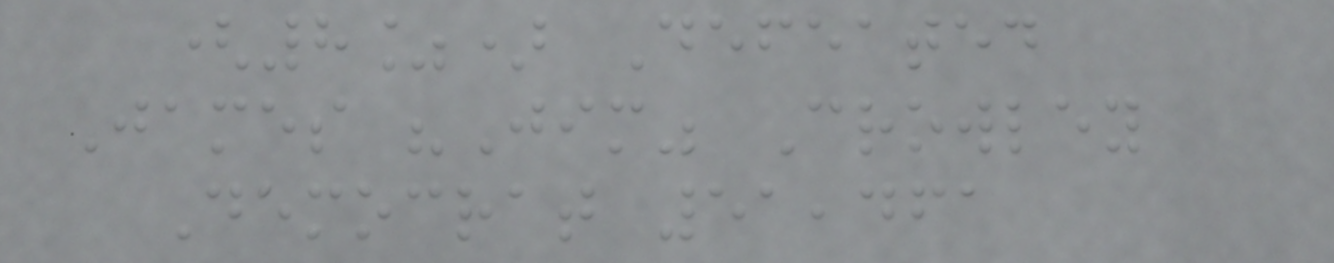(8%) Defeated
James "Jim" Crowley
Democrat 51,461
